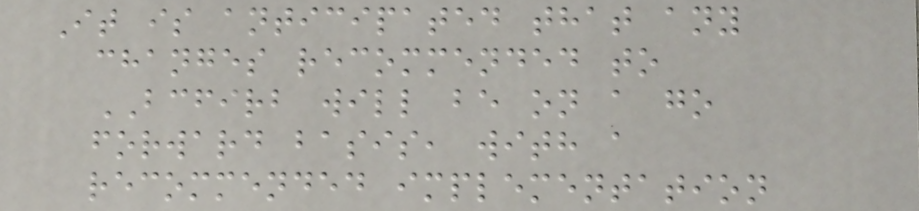It is anticipated that any
changes recommended to
BCFIRB will be on a go
forward basis, with a
recommended implementation
